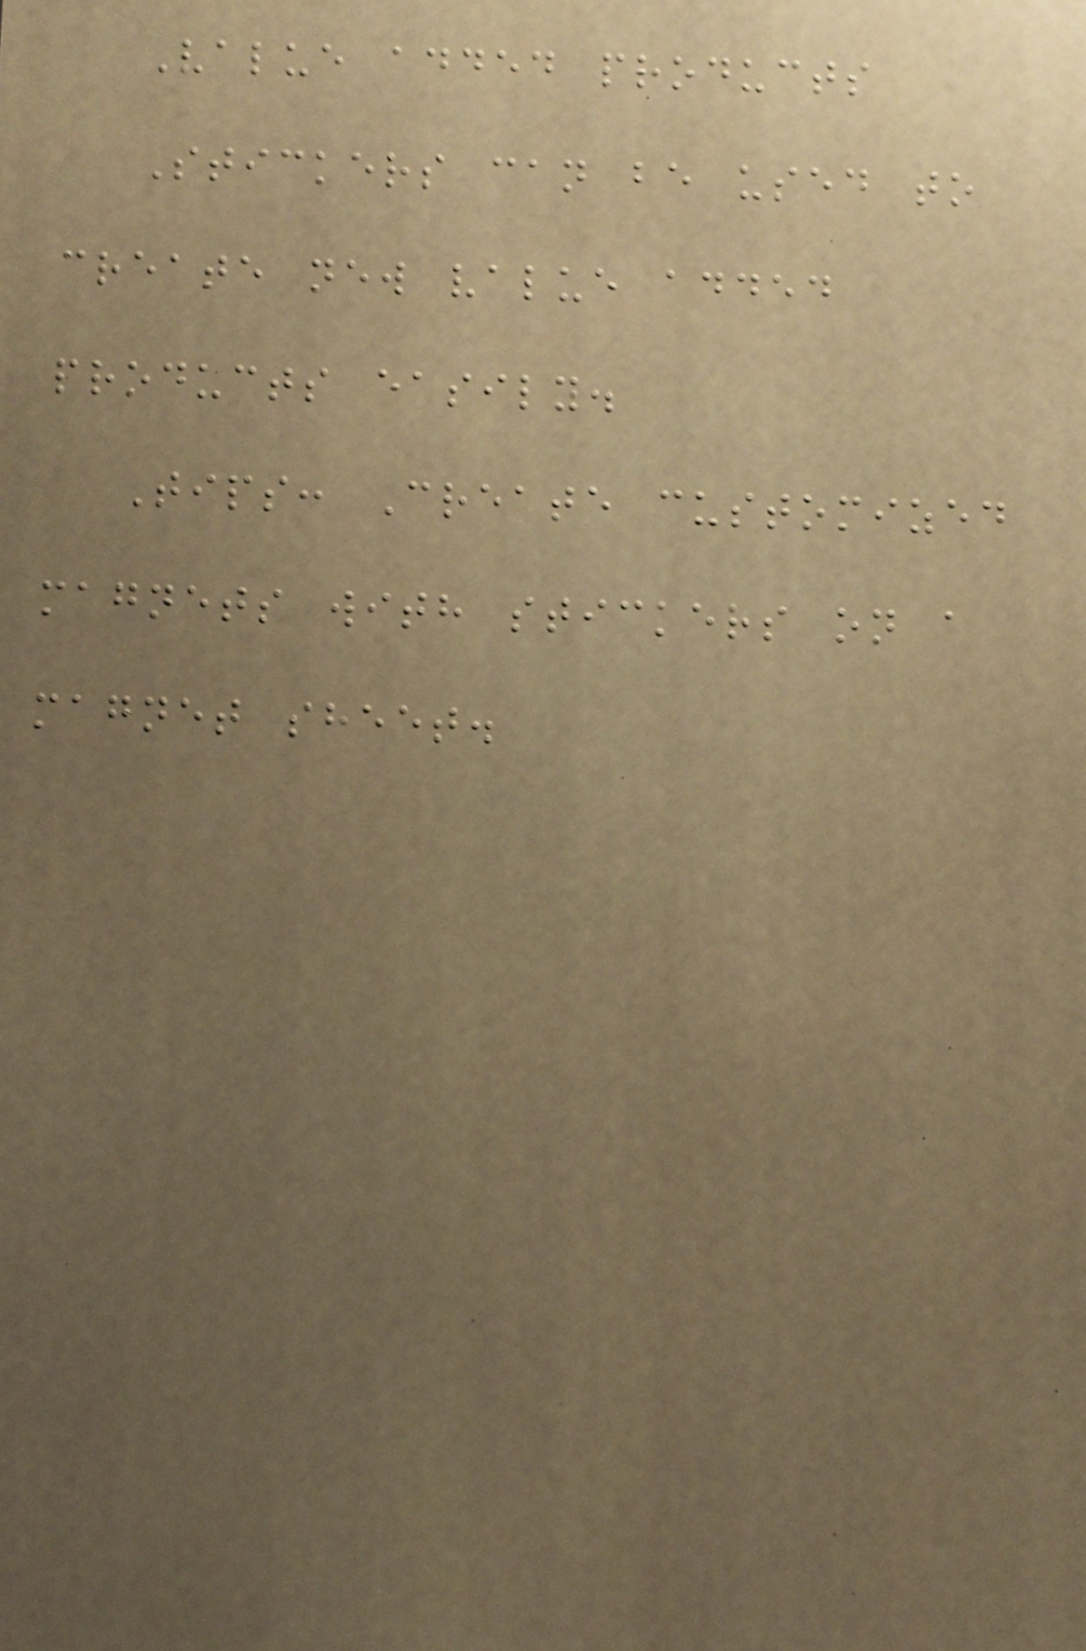Value added products
Stickers can be used to
create new value added
products easily.
Tips: Create customized
magnets with stickers on a
magnet sheet.
